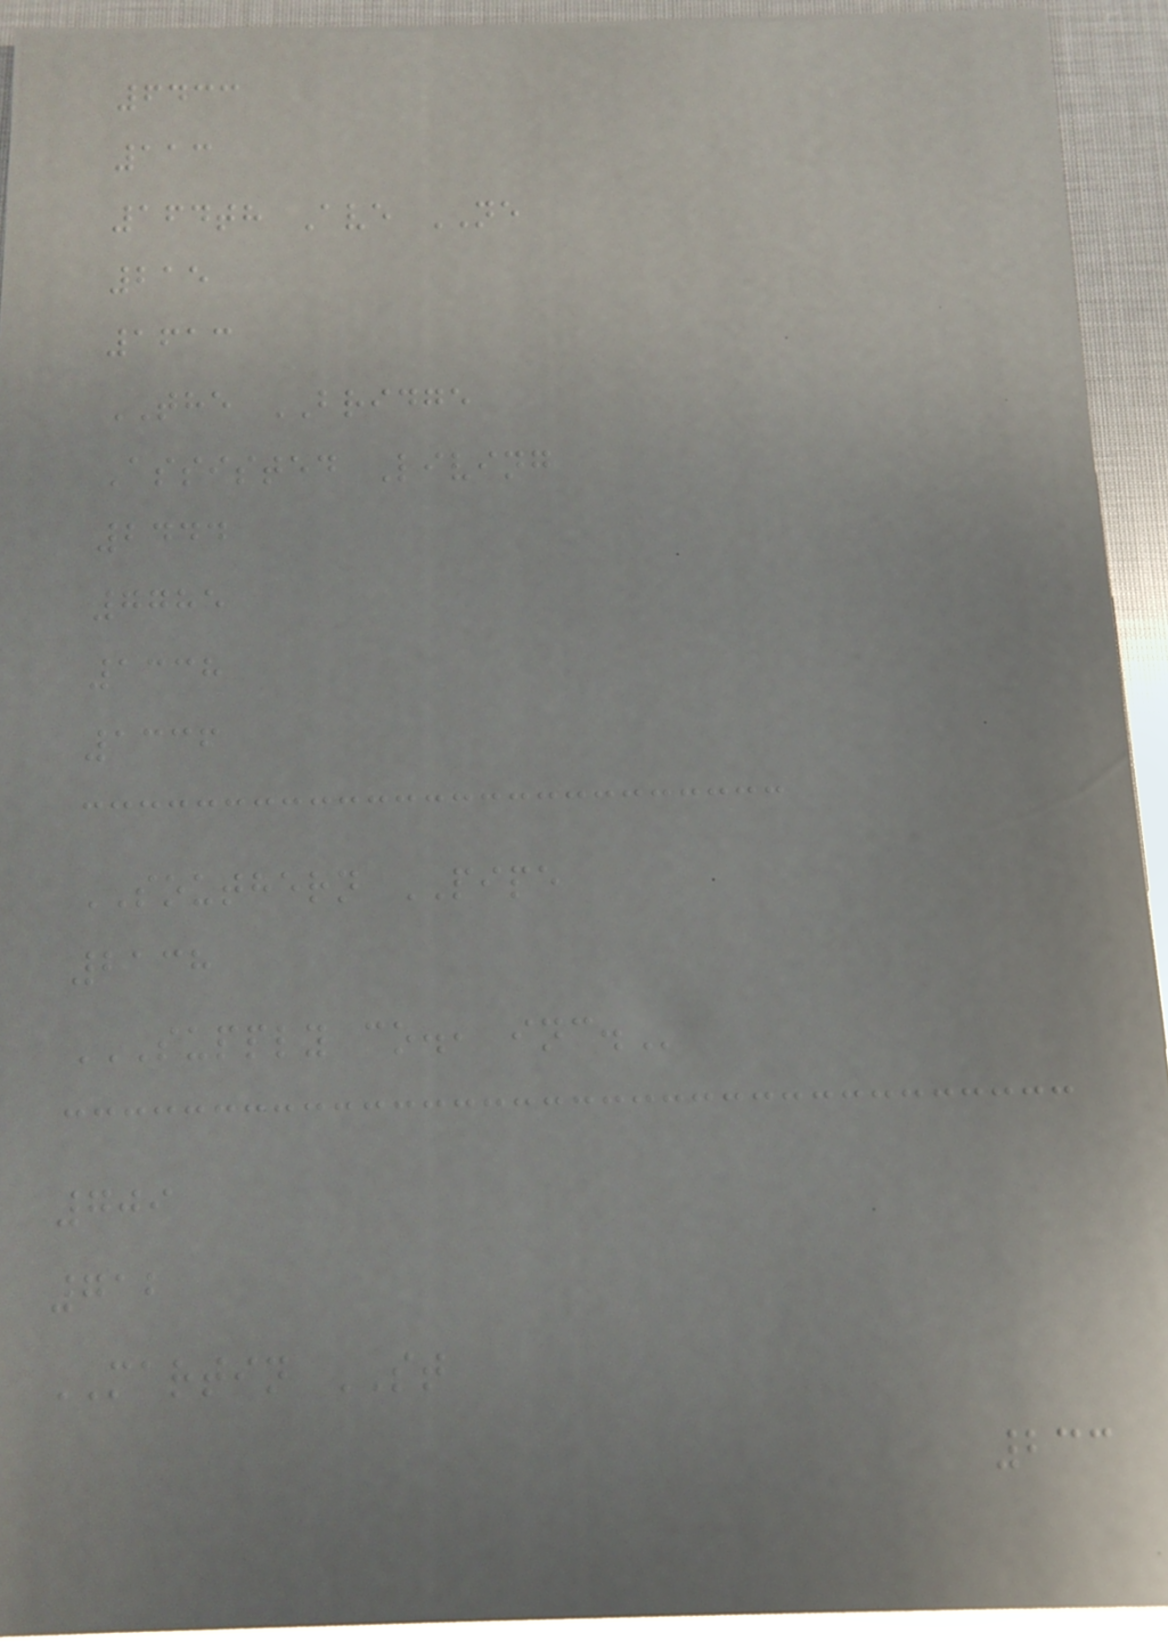6433
113
164th Ave NE
215
1613
THE BRIDGE
Assisted Living
2444
7785
1338
1336
SOUTHERN PIPE
2138
SUPPLY CO., INC.
709
712
MARTIN ST
233
